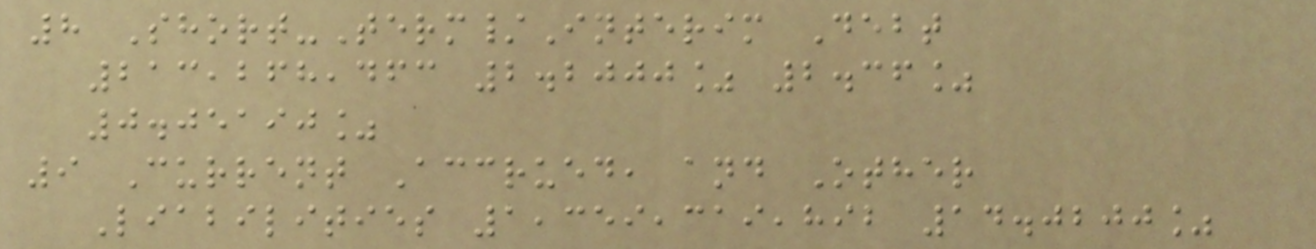8 Short-Term/Interim Debt
213,268,463 2.2000% 2.36%
0.05190%
9 Current Accrued, and Other
Liabilities 1,359,319,892 14.0200%
